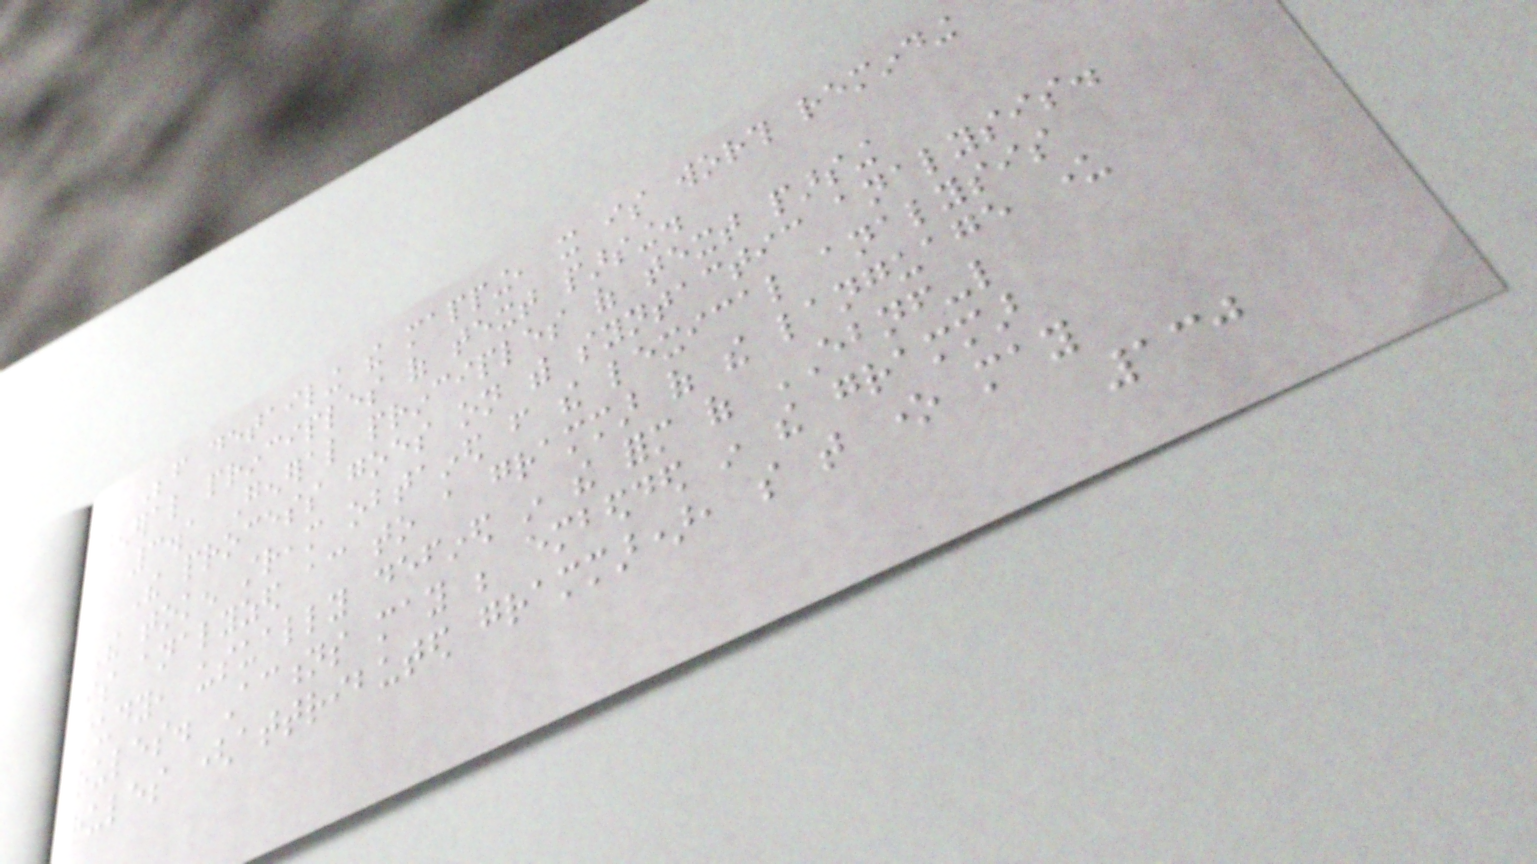Before detailing the mapping, it is worth reminding
general principles of text parsing.
3.1 General principles of text parsing
The process goes on with syntactic analysis.
The token stream obtained from the lexical analysis
is analyzed according to a grammar of the language under
study, usually defined in the form of EBNF-like
rules. Actions may be embedded in the grammar
rules (attributed grammar), so that one may
130
